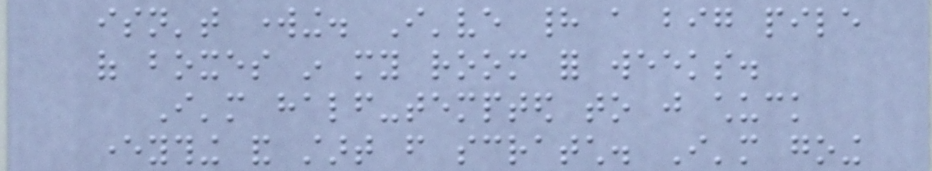isn't working. I've had a big pile
of boxes in my room for weeks.
I'm half-tempted to just chuck
everything and start from scratch. I'm going
